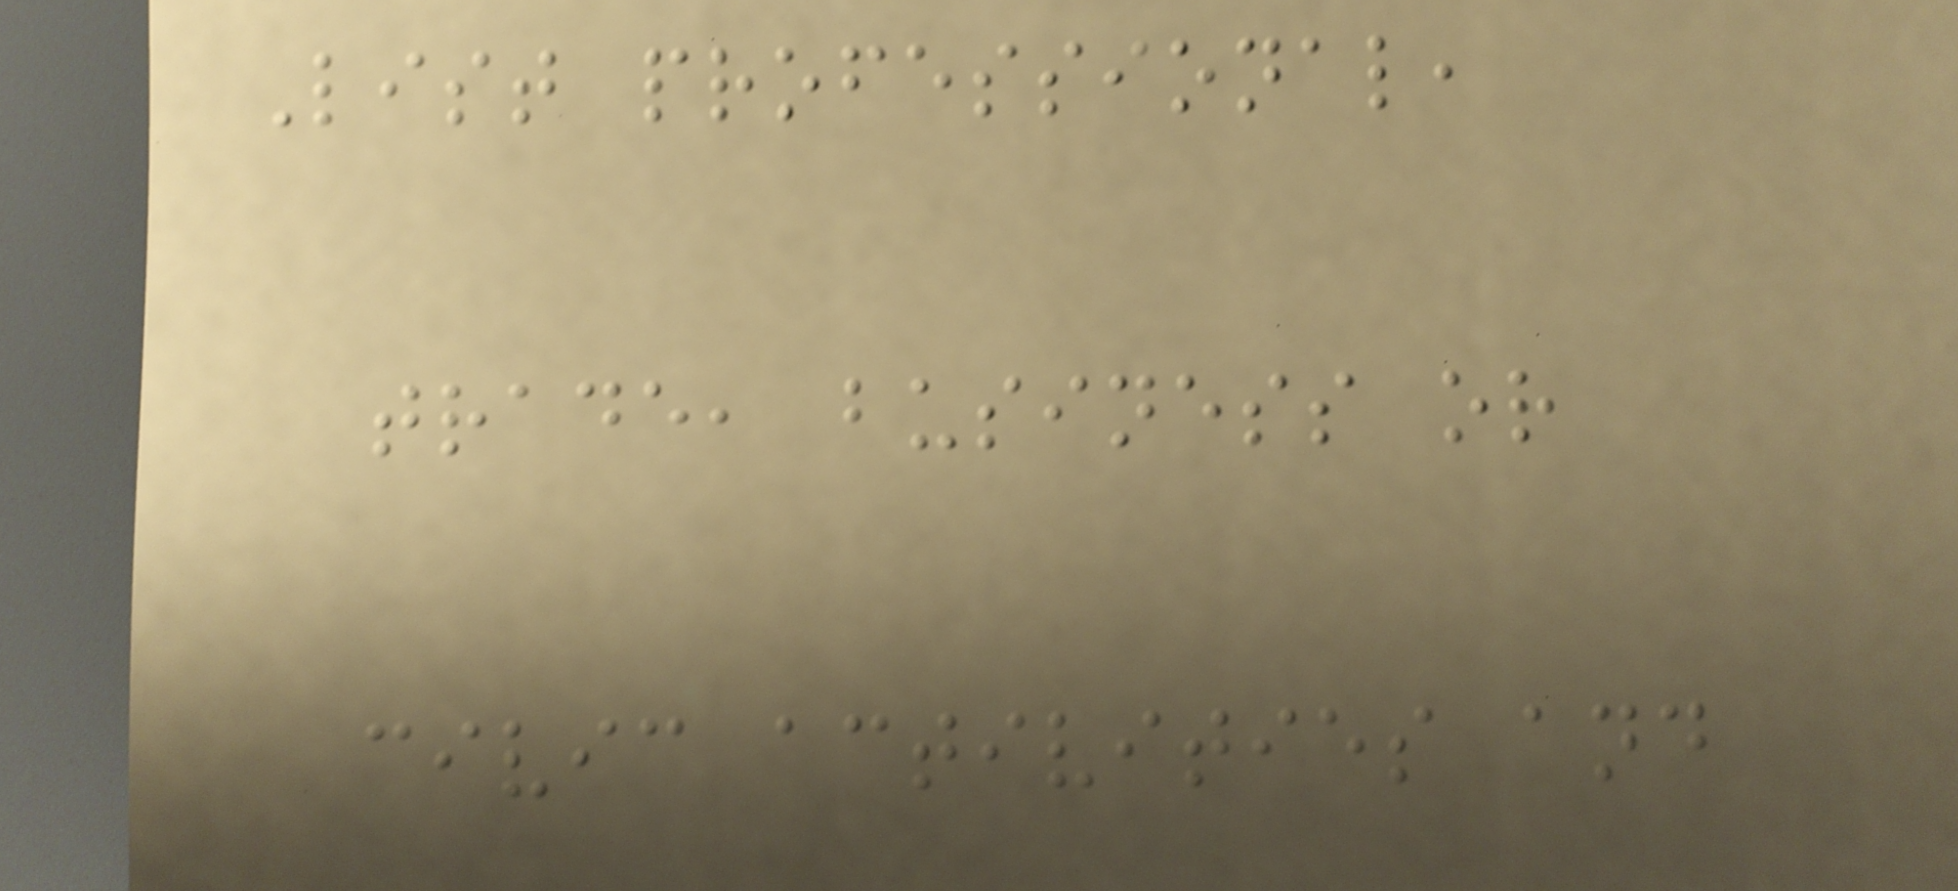List professional,
trade, business or
civic activities and
